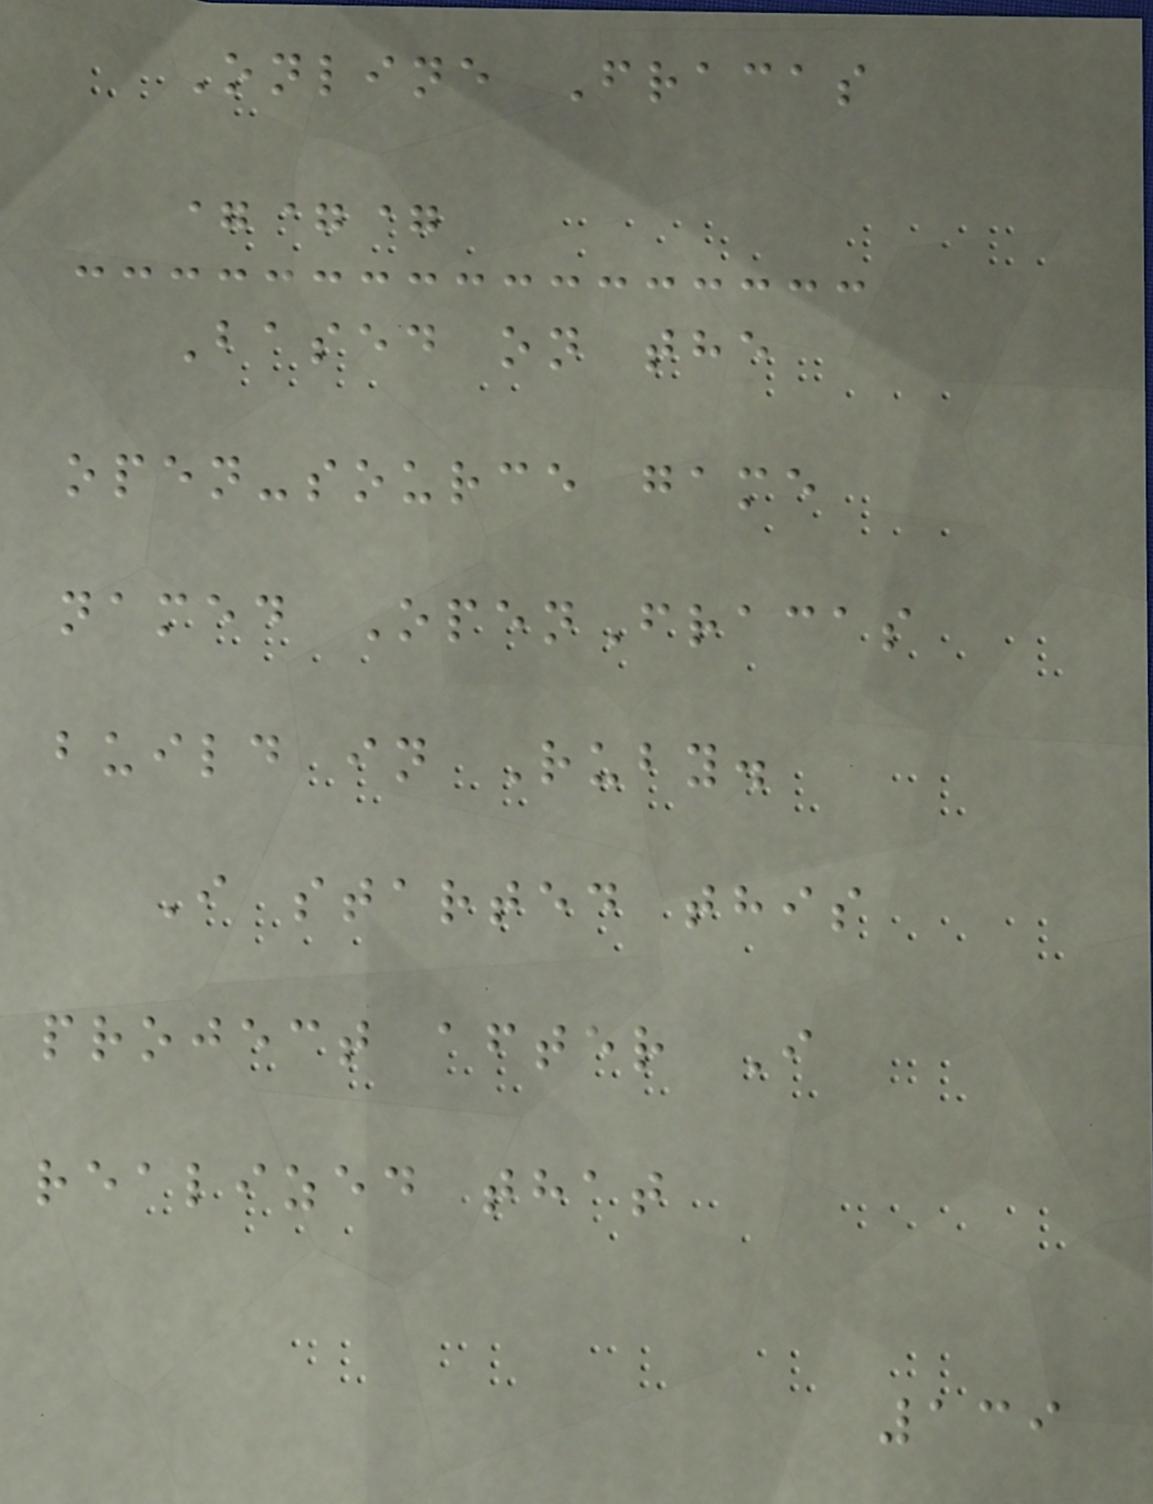Online Fracas
===
Based on the
open-source game
named OpenFracas
build in Ruby.
I started this
project after I
realized that
139
